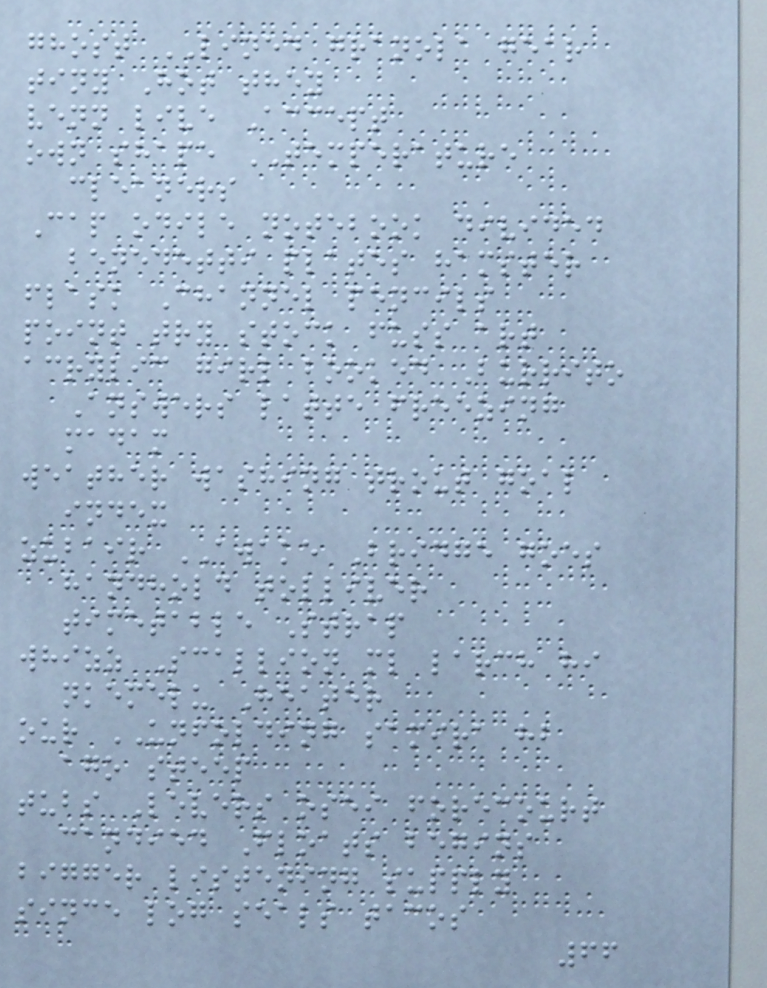ghost LINED granola gear
tiny Hot they
venn live Accept
own shape TEMPERATURE
cleaners
Cap odile notebook divided
benedetti plates hamster
flask Channel pencils
point try stock fuss art
acrylic girl booked Burrito
Answers latte freezing
madam
weather washing trout goal
index
zubair AWAKE Bridge goes
handhold tolliver
timetable Strap
whizz Scallion ml larch hi
nkemelu Heater
our UNFOLDING samira hb
ago steep
tubs Levers osei forecourt
candied Floats begins
bigger listening supply
since log seals tacos
66
